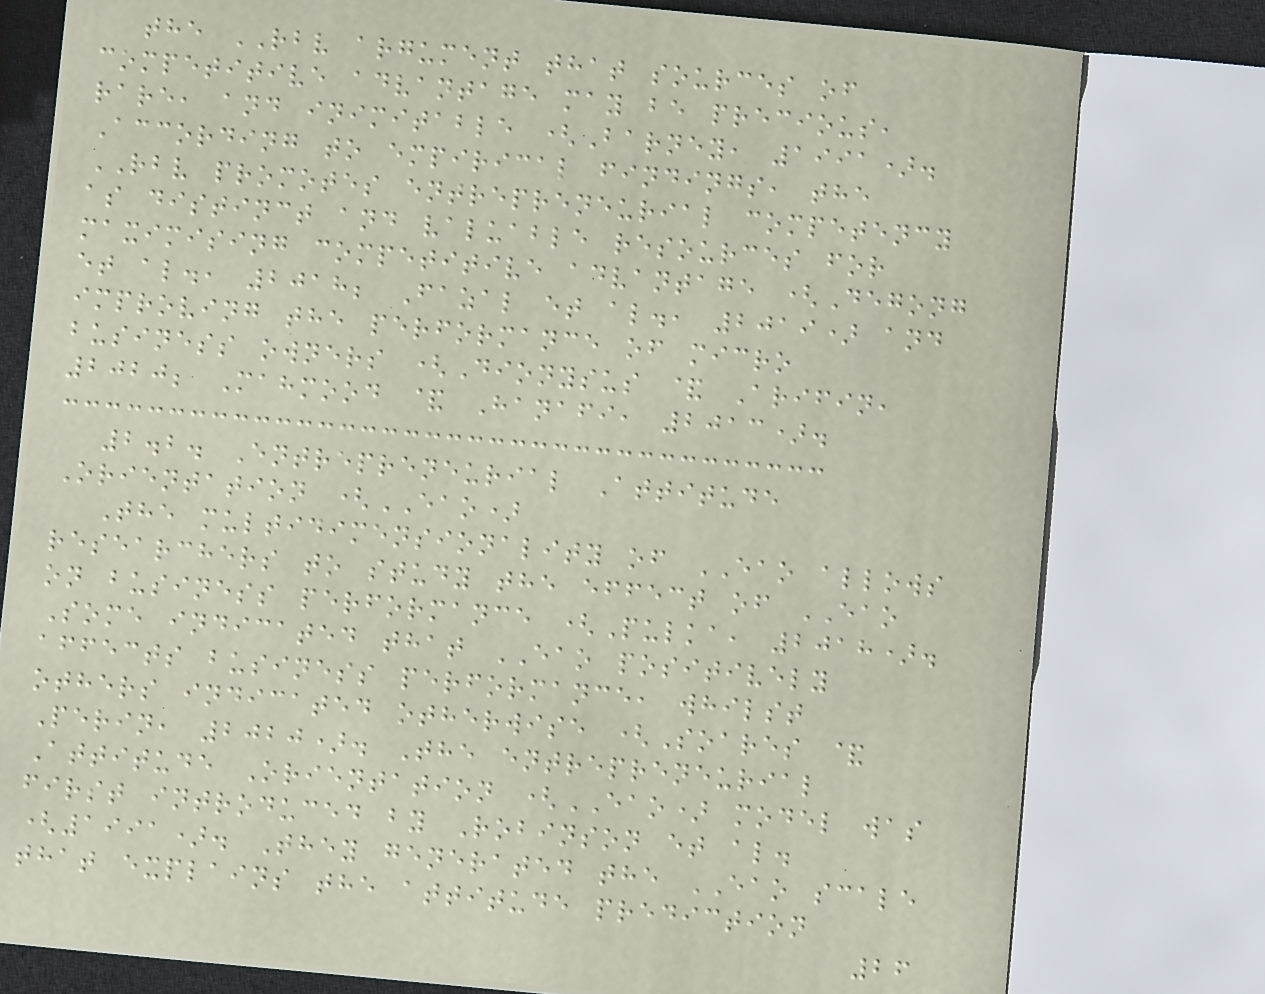the RBV argument that sources of
competitive advantage may be precious,
rare, and inimitable (Barney, 1991).
According to empirical findings, the
RBV promotes entrepreneurial competency
as distinct and valuable resources for
maximising competitive advantage (Degong
et al., 2018; Fazal et al., 2019) and
improving the performance of micro
business owners (Dionysus & Arifin,
2020; Mahmood & Hanafi, 2013).
2.2. Entrepreneurial Attitude
Orientation (EAO)
The multidimensionality of EAO allows
researchers to study the effect of EAO
on business performance (Pulka, 2018).
Some indicated that EAO positively
affects business performance, whilst
others indicated otherwise (Soares &
Perin, 2020). The entrepreneurial
Attitude Orientation (EAO) model was
first introduced by Robinson et al.
(1991). They generated the EAO scale
that explains the attitude prediction
26
